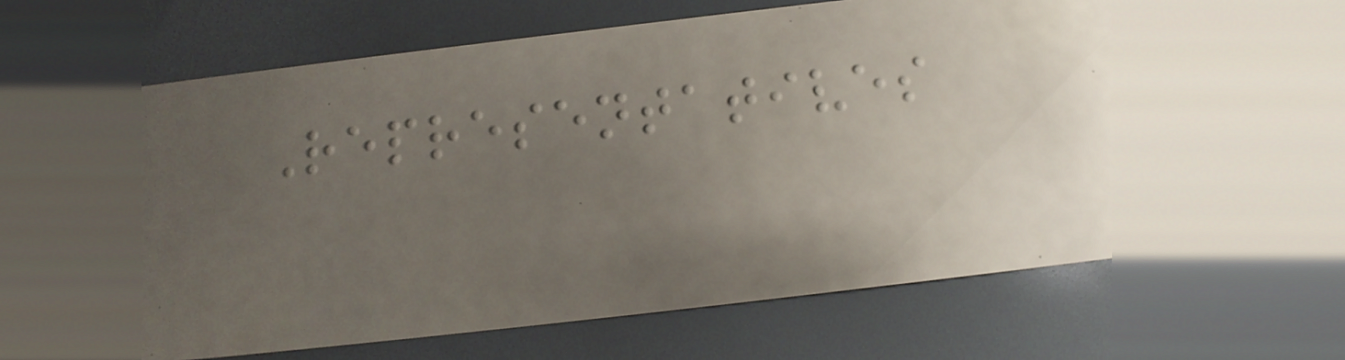Representatives
